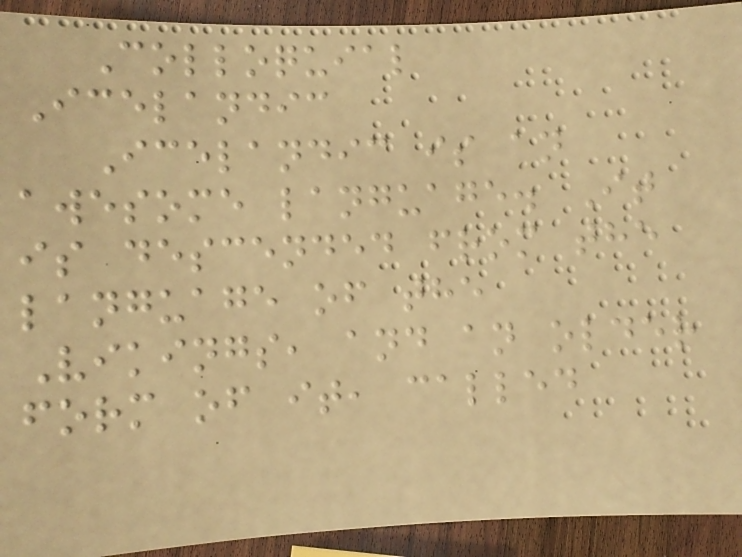Colloquial
Icelandic
Icelandic is an
awesome language. It
is descended from the
language of the
Vikings, and an older
form of it, called
